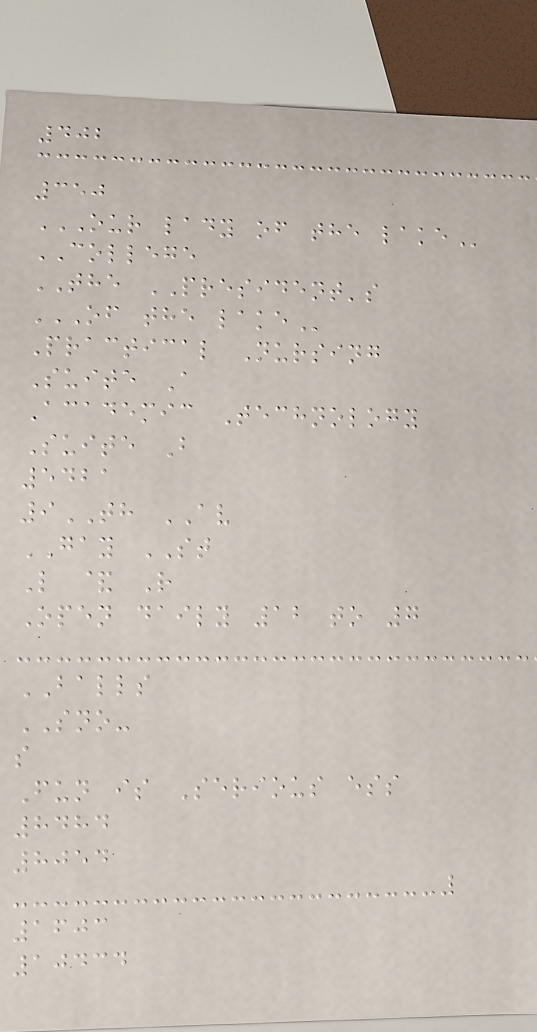402
350
OUR LADY OF THE LAKE
COLLEGE
THE PRESIDENT's
OF THE LAKE
Practical Nursing
Suite A
Academic Technology
Suite B
5421
9TH AV
GAY ST
L & R
Open daily 12 to 7
BALLS
SNO-
s
Fun is Serious ess
8484
8054
1603
10434
